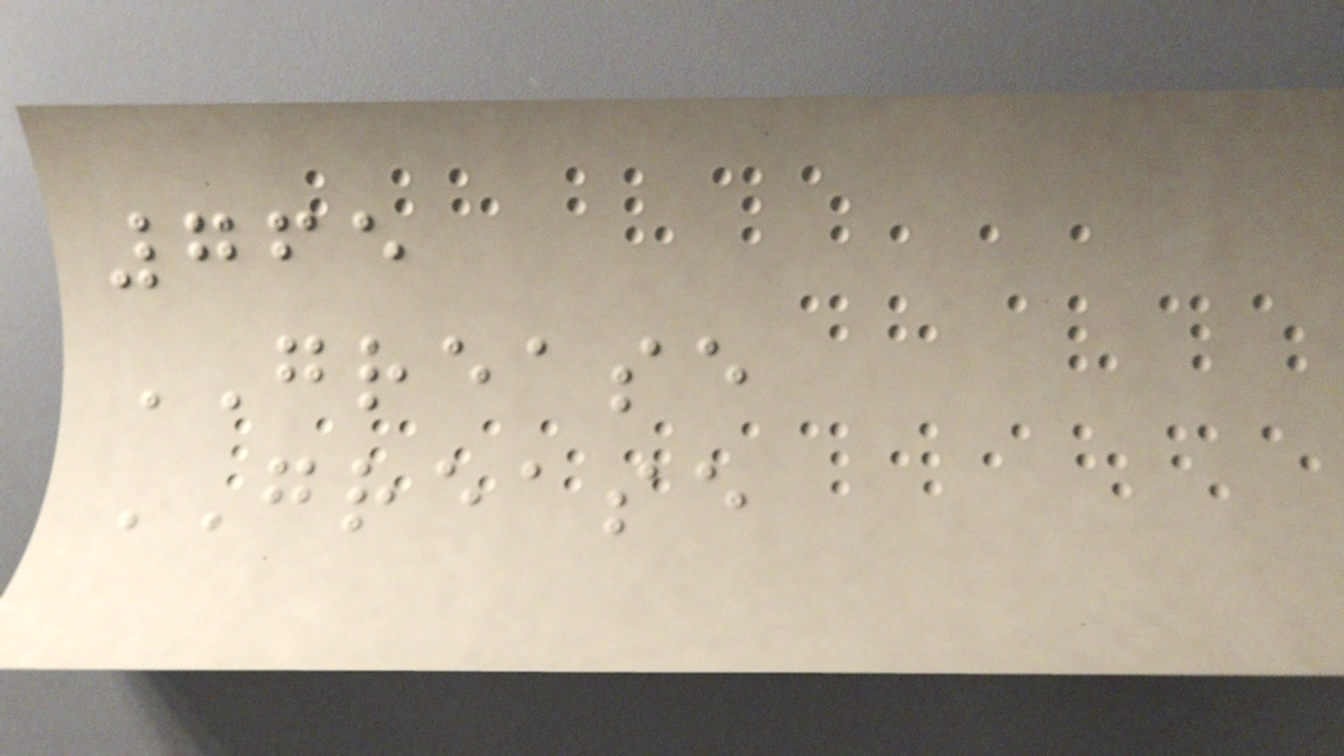765
GREASE
GREASE
